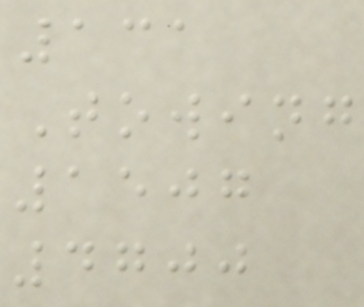131
Towing
1507
4700
